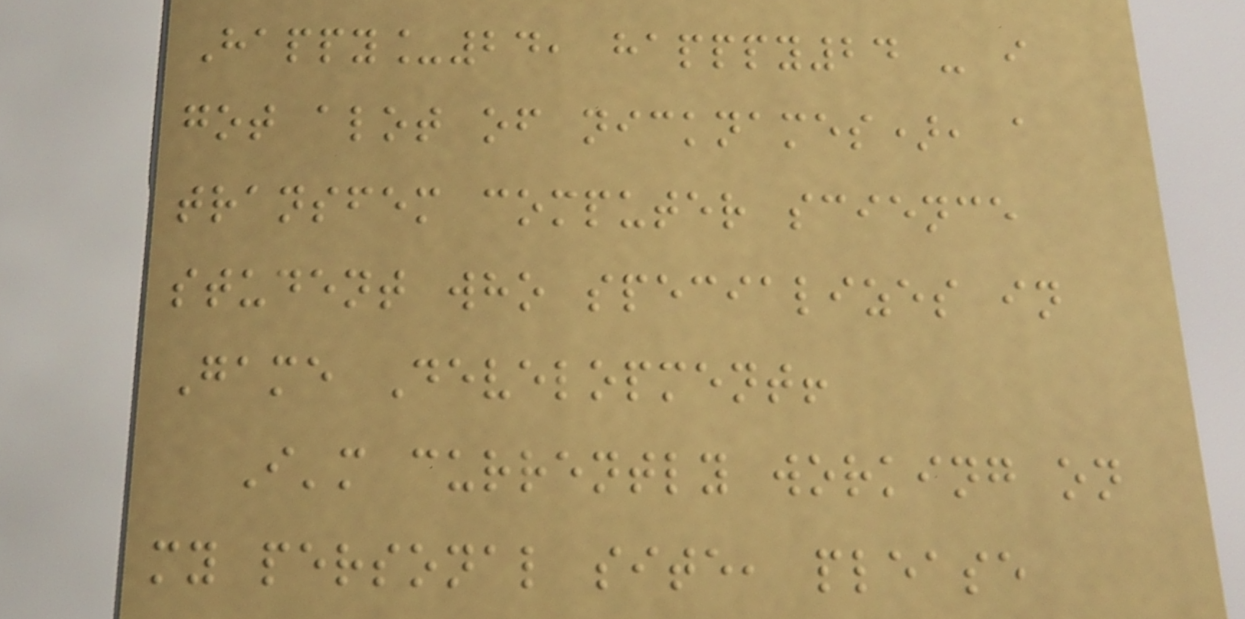Happy_24, happpy24 - i
got alot of nicknames), a
transfem computer science
student who specializes in
Game Development!
I'm currently working on
my personal site, please
